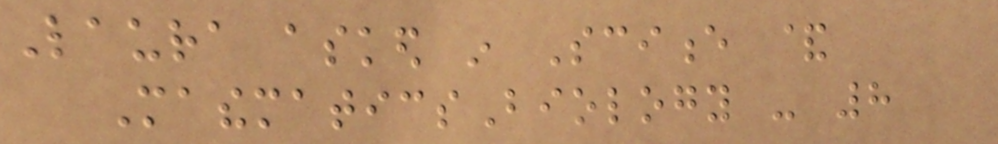Laura asked in Science &
MathematicsBiology - 8
